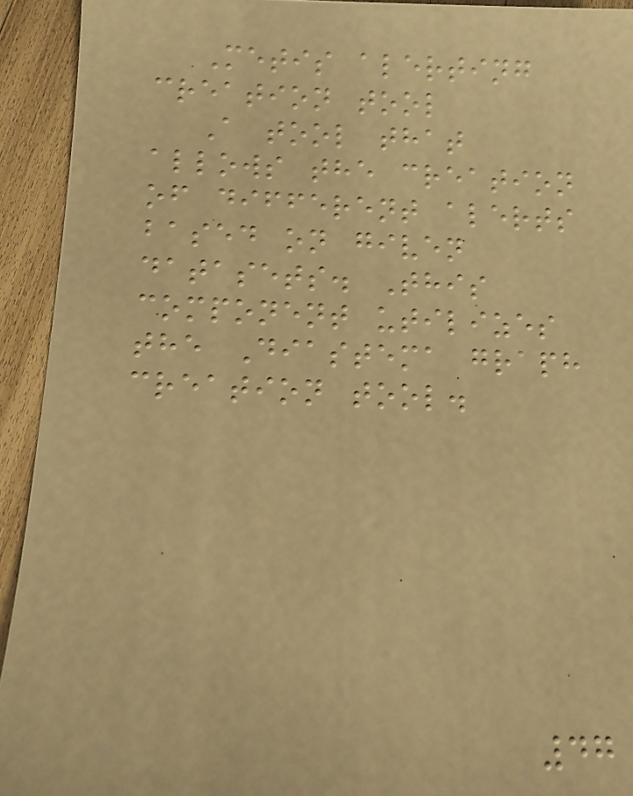Metis alerting
creation tool
A tool that
allows the creation
of different alerts
based on given
datasets. This
component utilizes
the Diastema graph
creation tool.
47
